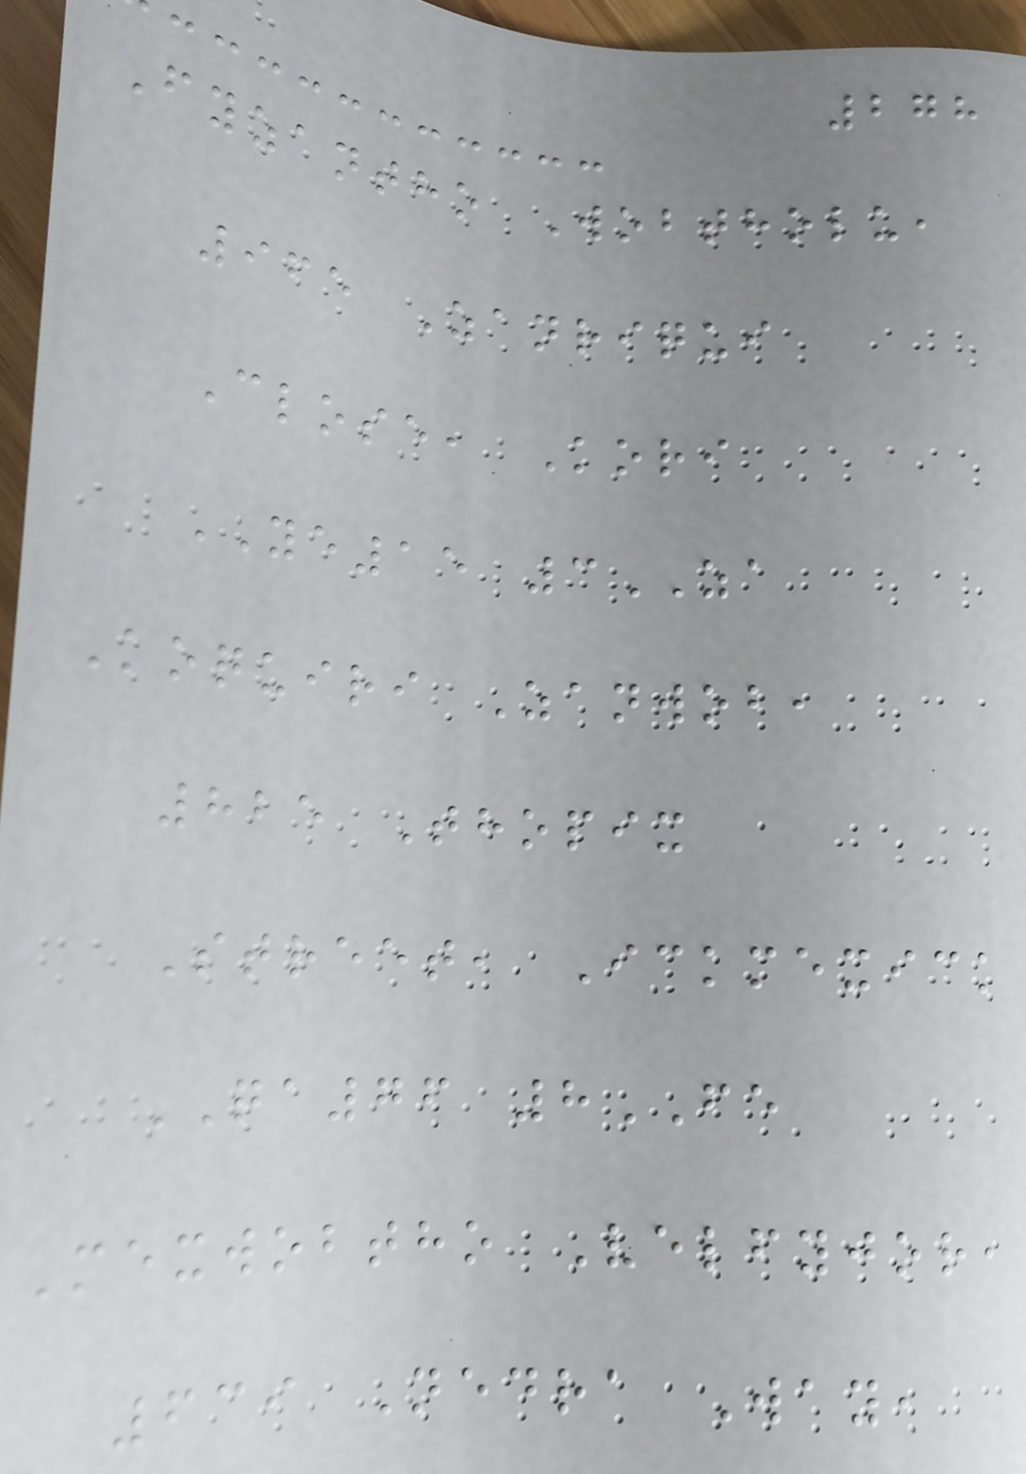278
Fyzantho Wobtholu,
965 Zanriqui
Close, Kori
YE15 3ZA
Koquiri Zanwob,
825 Thopix
Street, Ickmexick
QA76 8FE
Mexwobtho Velfyjor,
639 Nedra Way,
